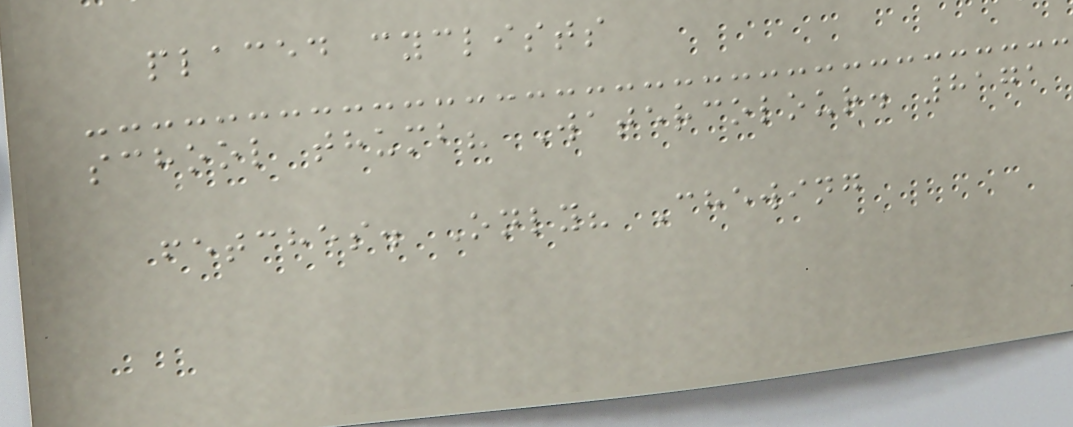placed cyclists
school thumb? Watercolour. 8171
fetches. Only? Chewing
